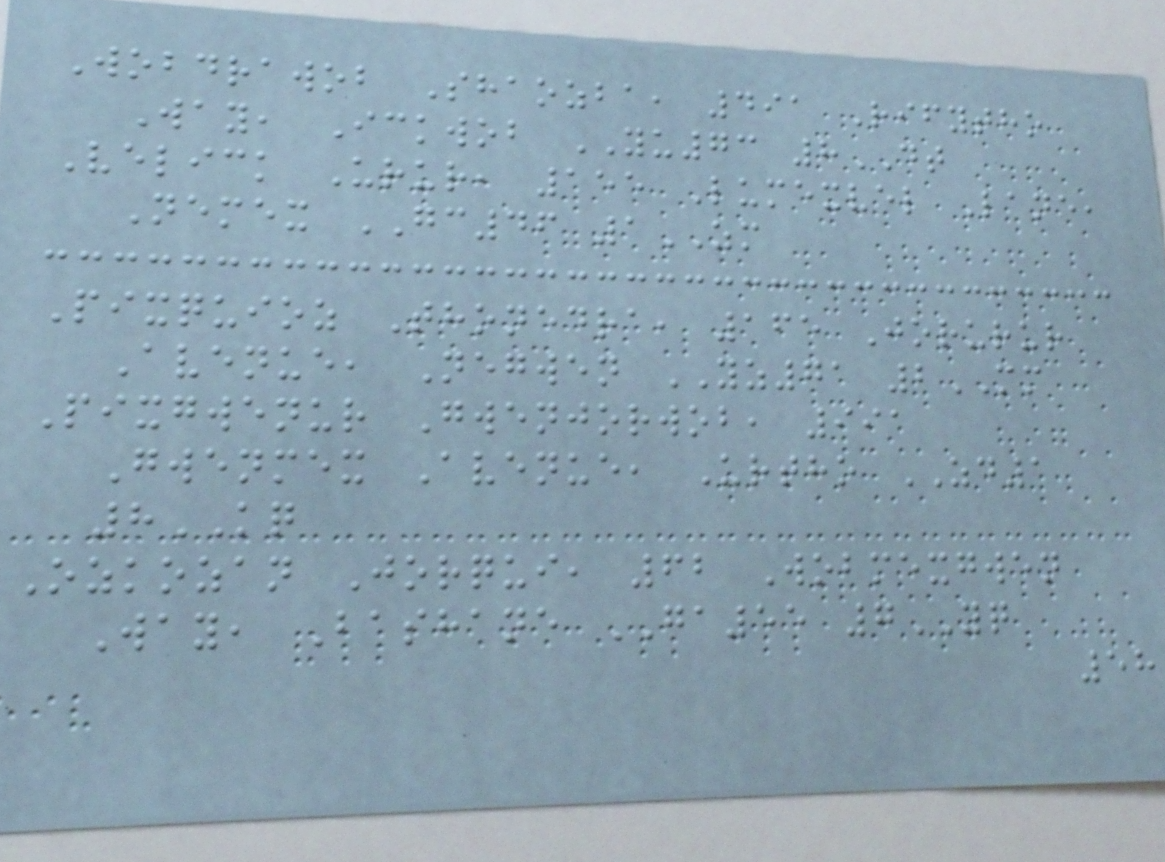Wobdrawob Shaozba, 491 Rifytho
Way, Ickwob YU73 8DT
Velick Urur, 155 Lumexvel Lane,
Nemex GC46 1ZM
Pixquioz Thonedra, 165 Jorurur
Avenue, Negwen YZ71 2MM
Pixgwenur Gwenjorwob, 991
Gwenmex Avenue, Urtho ZD1
8KQ
Ozkozan Jorqui, 62 Wobmexgwen
Way, Bashane GA55 7YQ
58
